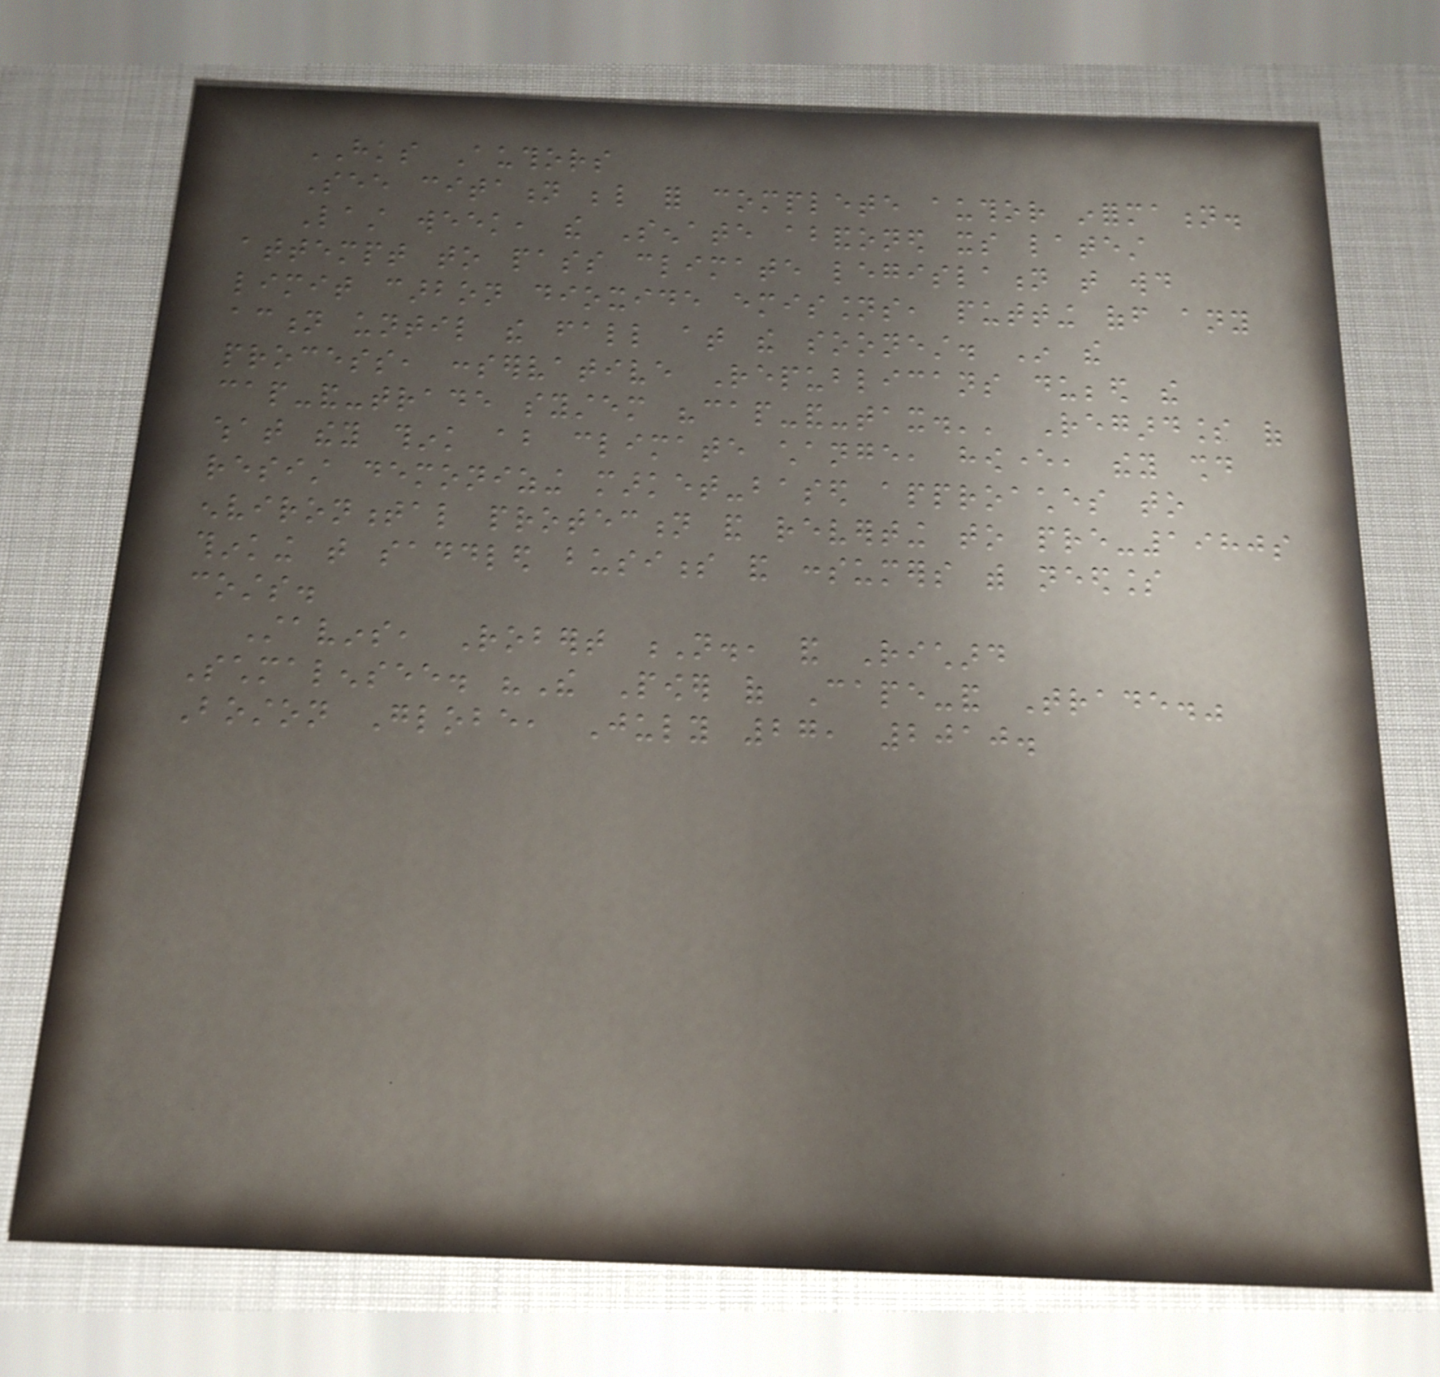HKS Authors
See citation below for complete author information.
Last week, the Senate abandoned its latest
attempt to pass climate legislation that would
limit carbon dioxide emissions, putting off any
action until the fall at the soonest. In the
process, conservative Republicans dubbed the
cap-and-trade system "cap-and-tax.'' Regardless of
what they think about climate change, however, they should
resist demonizing market-based approaches to
environmental protection and reverting to pre-1980s
thinking that saddled business and consumers with needless
costs.
Stavins, Robert N., and Richard
Schmalensee. "The Power of Cape-and Trade."
Boston Globe, July 27, 2010.
